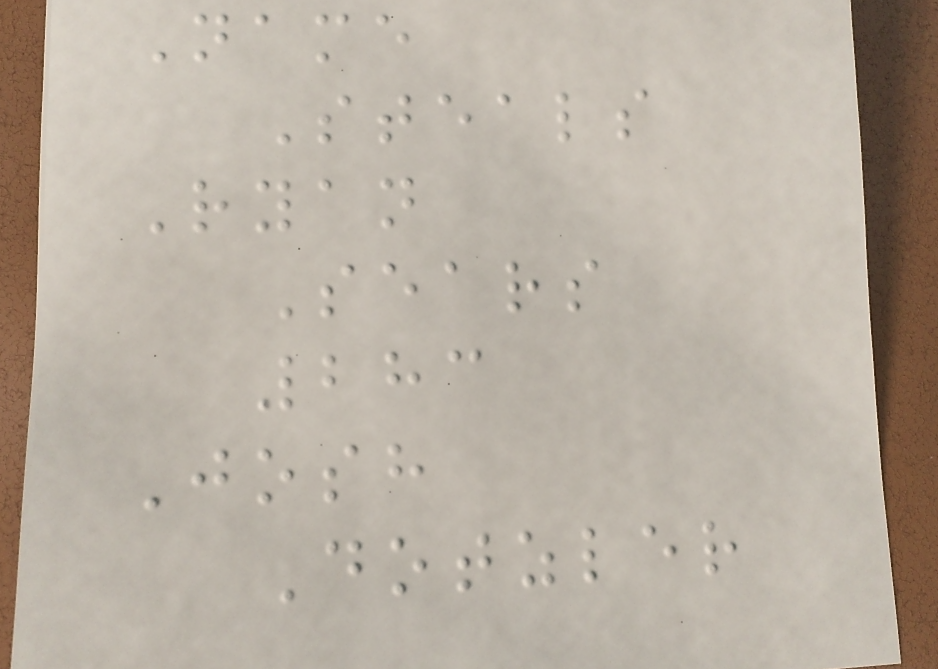Name
Steals
Ryan
Sears
283
Josh
Dotzler
